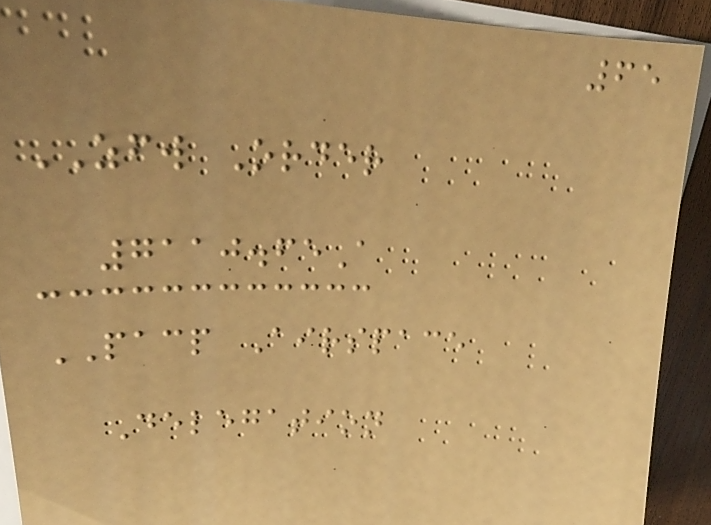65
ZFW Order
7110.65A
PACP Airspace
Delegation
